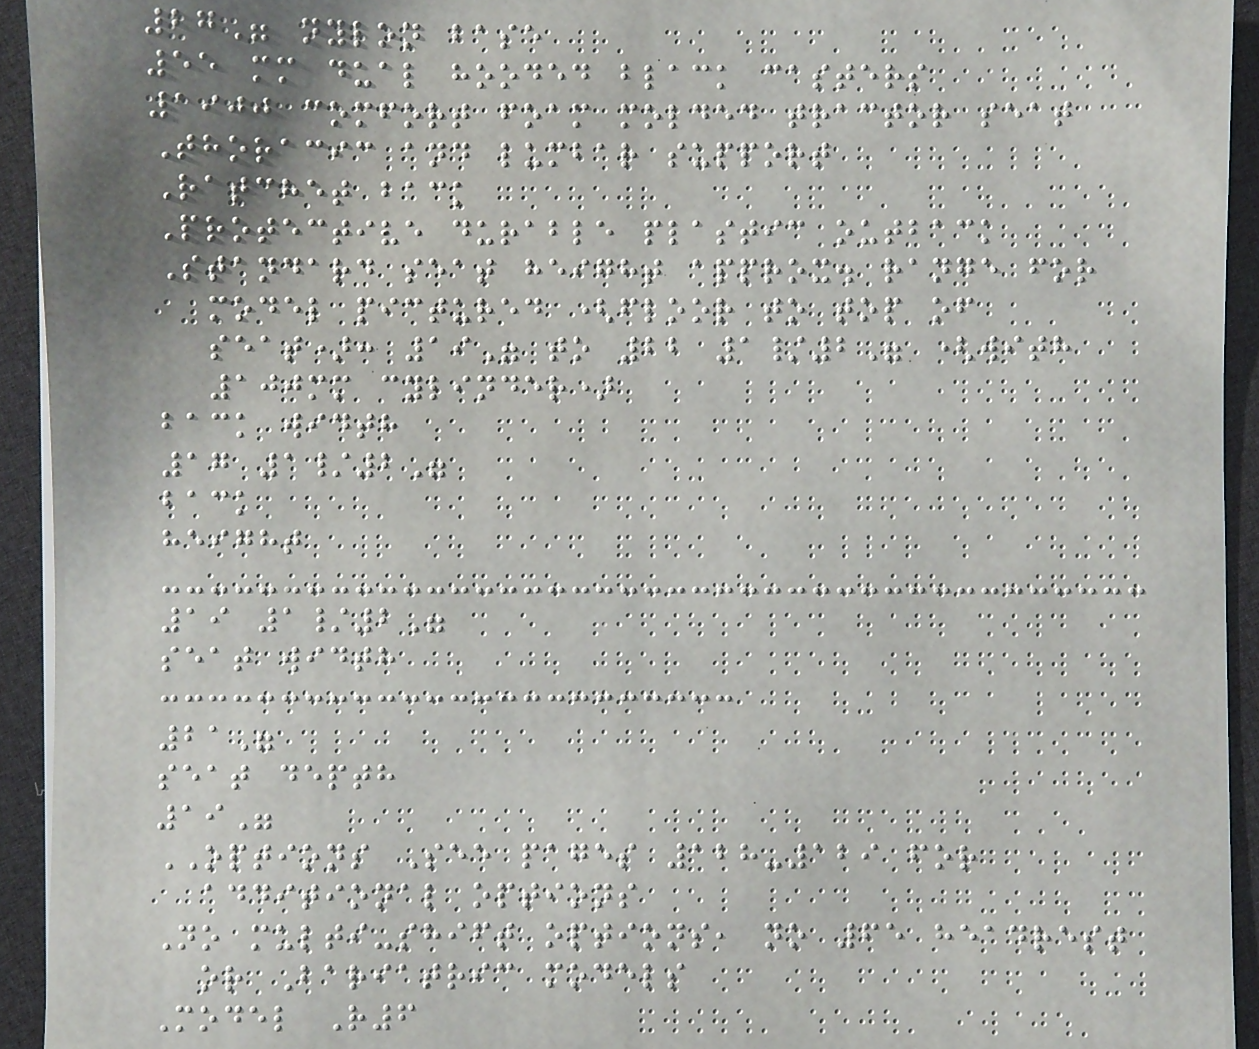27" nylon base
55 mm dual hooded black casters
1900 comfort foam molded tractor seat
Thoracic and lumbar support
Ratchet back
Protective durable plastic outback
Standard seat height approx. range for
model pictured (floor to top of
seat): 19" to 22 1/2" (with
100mm cylinder)
back width
17 1/2"
back
height
19 1/2"
seat width
21"
seat depth
19"
OPTIONS See pages 128-129 for
additional options
No multi-shift options, no 65 headrest
or Bariatric models
Model R6
